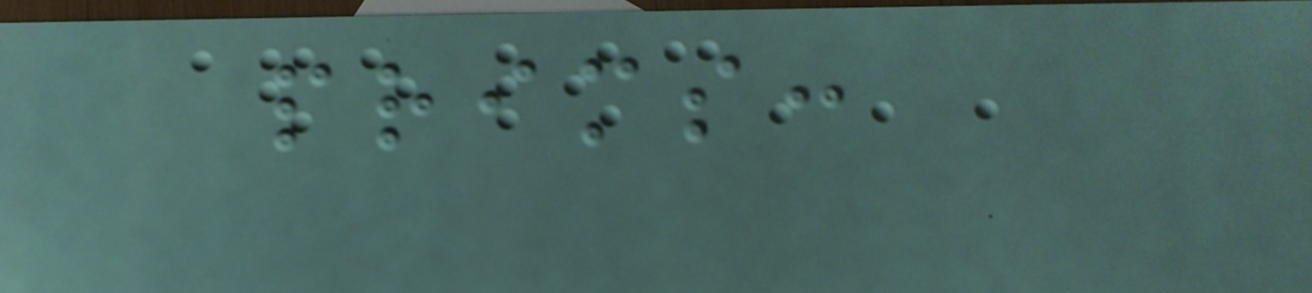prims:
